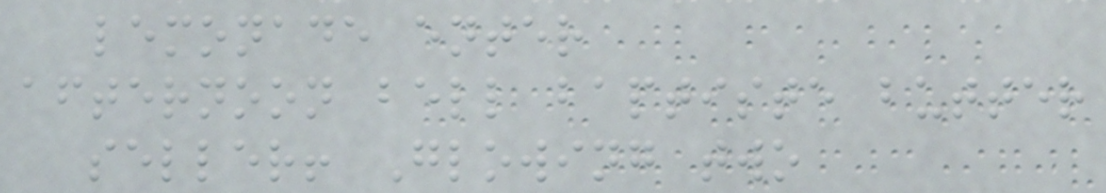lemonade enter
afternoon bell baptiste butter
seller! Glowing two
